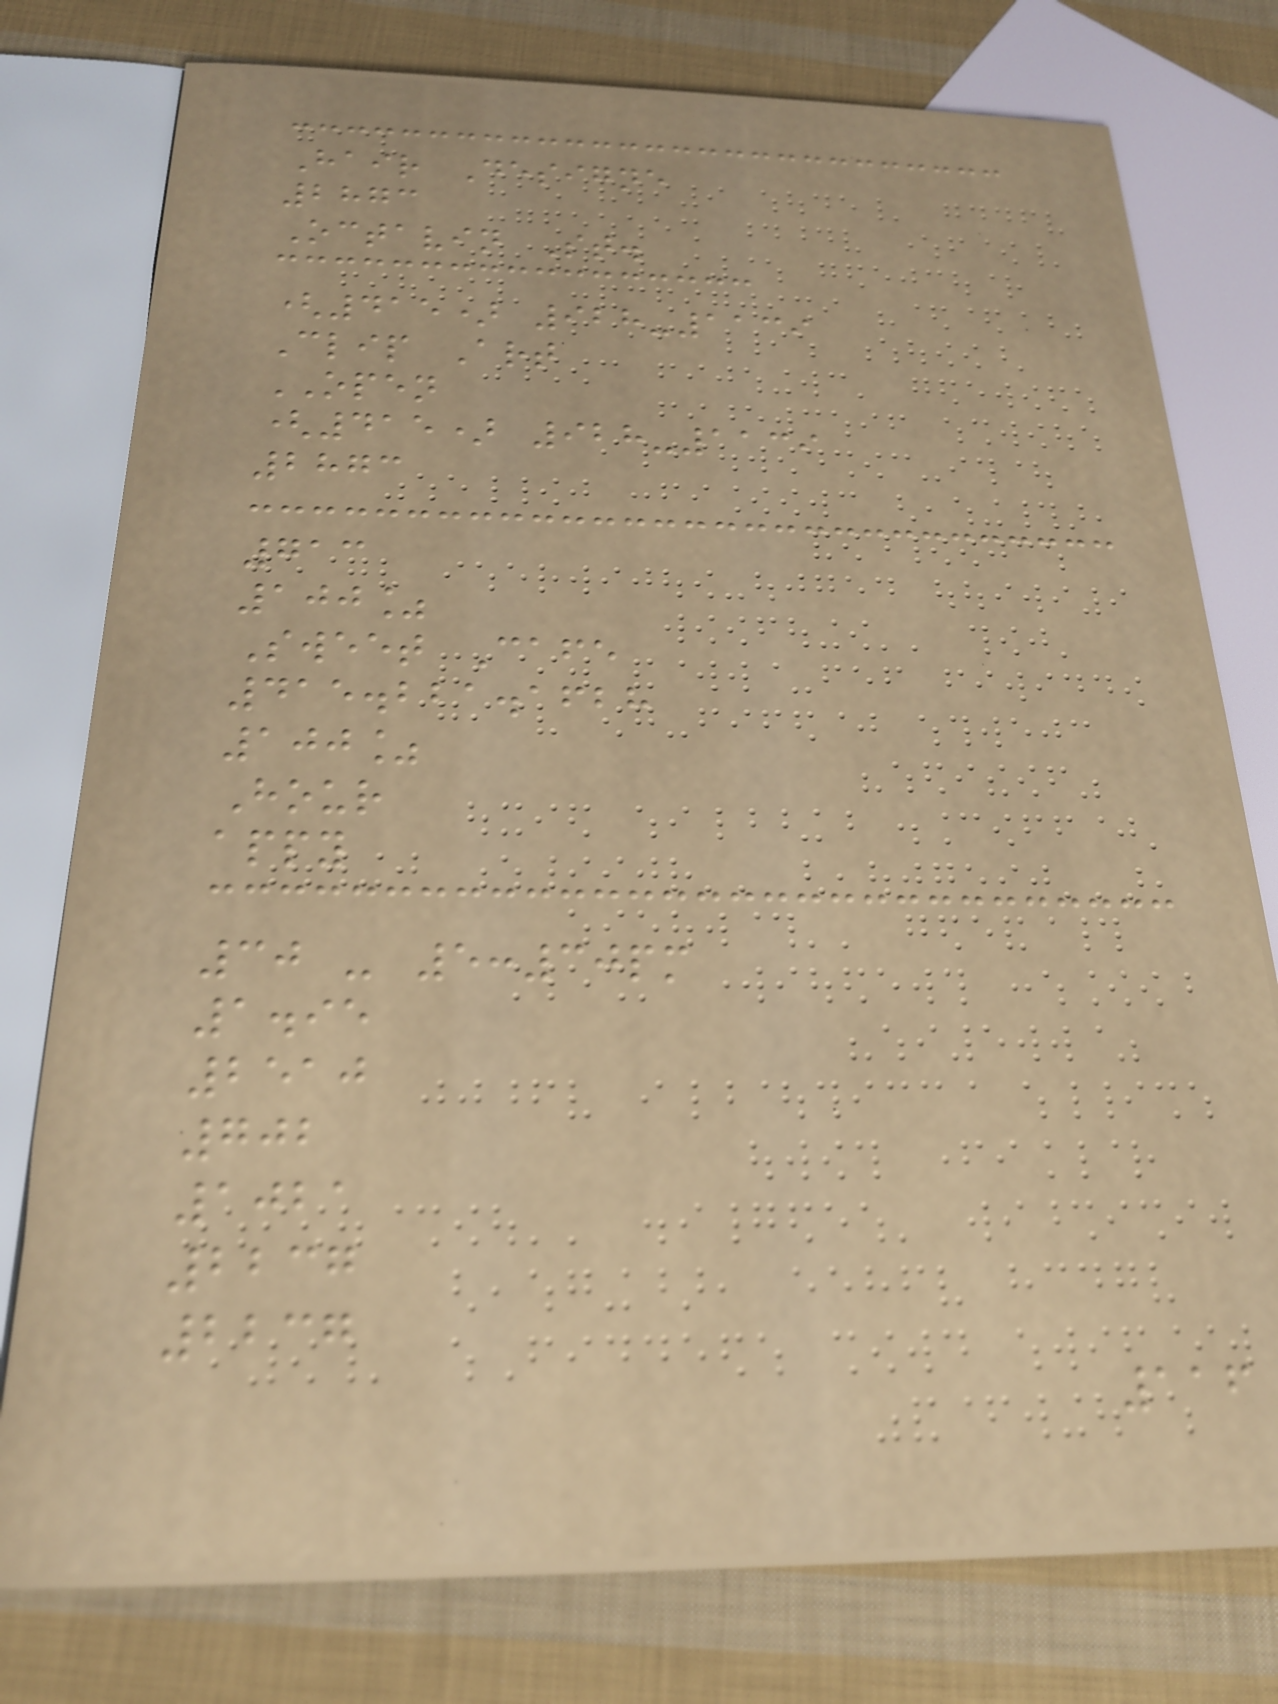Hair Designe
2873
Octavin St.
(415) 928-1139
Clip Art
OPEN
(415) 928-1139
2873
713
100%
Sweet Cafe
415.221.1628
100%
Hour
appy
30 - 5:30pm
1.95
2510
702
1021
2237
2237
116
